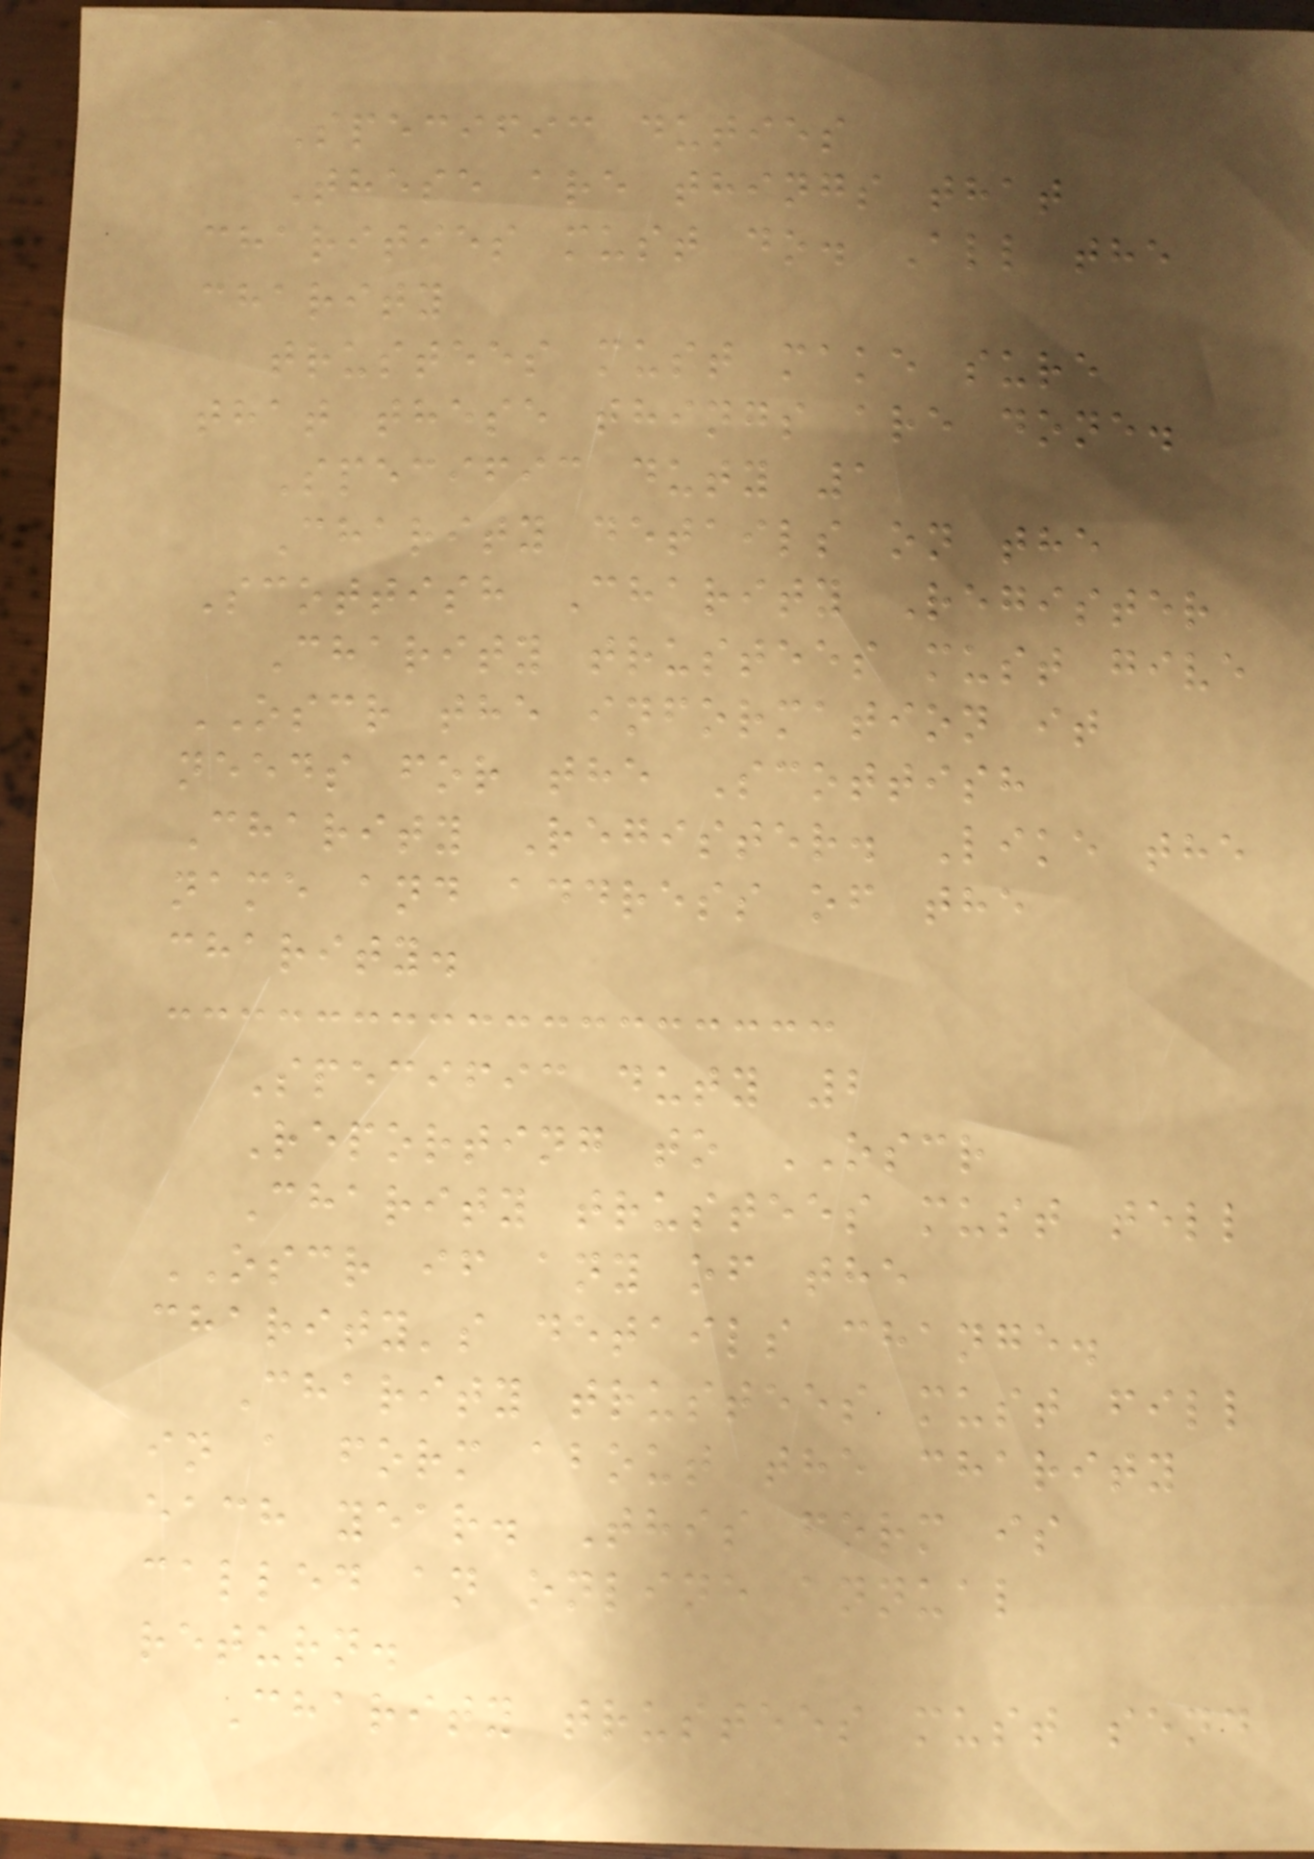Specific duties
These are things that
charities must do. All the
charity
trustees must make sure
that these things are done.
Specific duty 1
Charity details on the
Scottish Charity Register
Charity trustees must give
OSCR the information it
needs for the Scottish
Charity Register. Like the
name and address of the
charity.
Specific duty 2
Reporting to OSCR
Charity trustees must tell
OSCR if any of the
charity's details change.
Charity trustees must fill
in a form about the charity
each year. This form is
called an online annual
return.
Charity trustees must send
